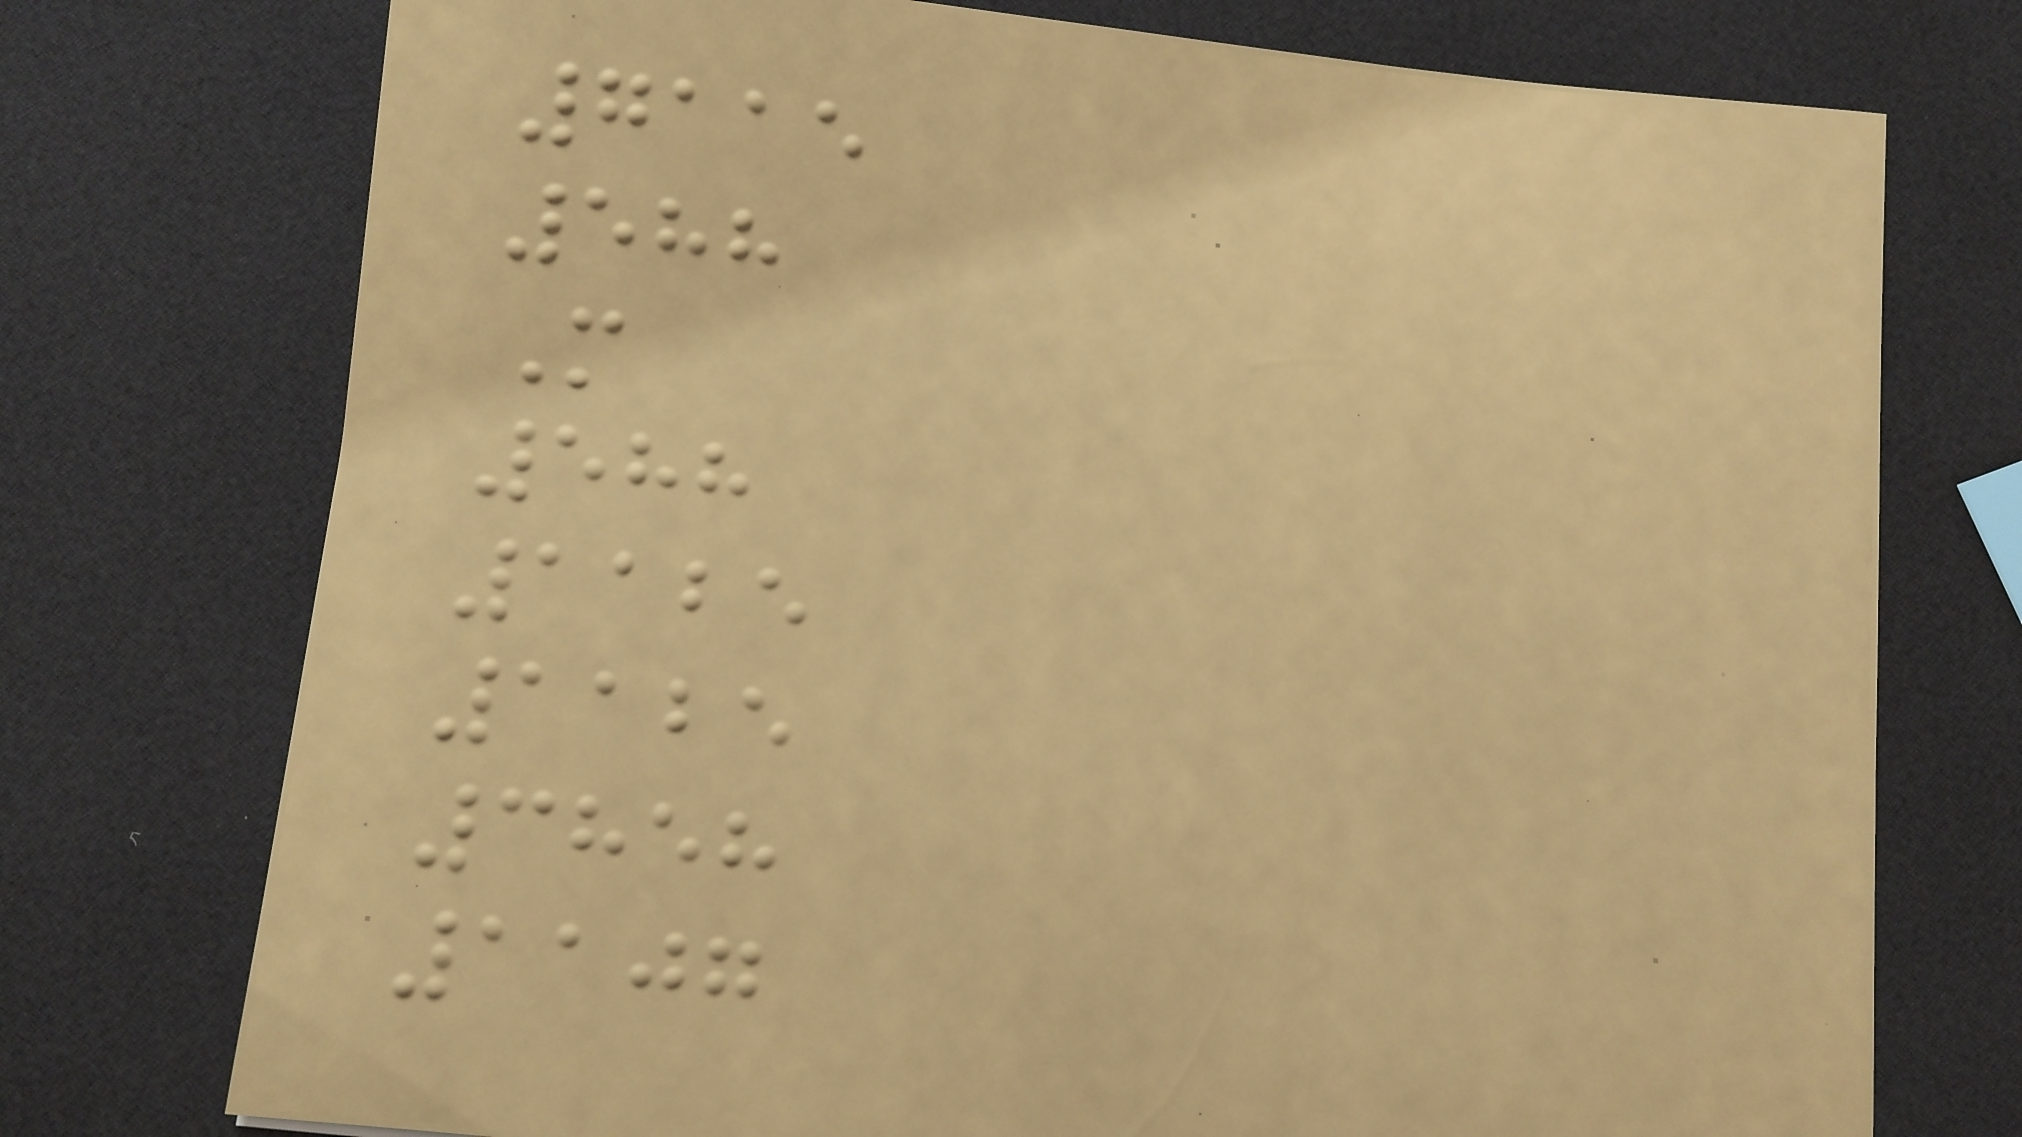7115
588
M
588
1125
1125
3858
1107
